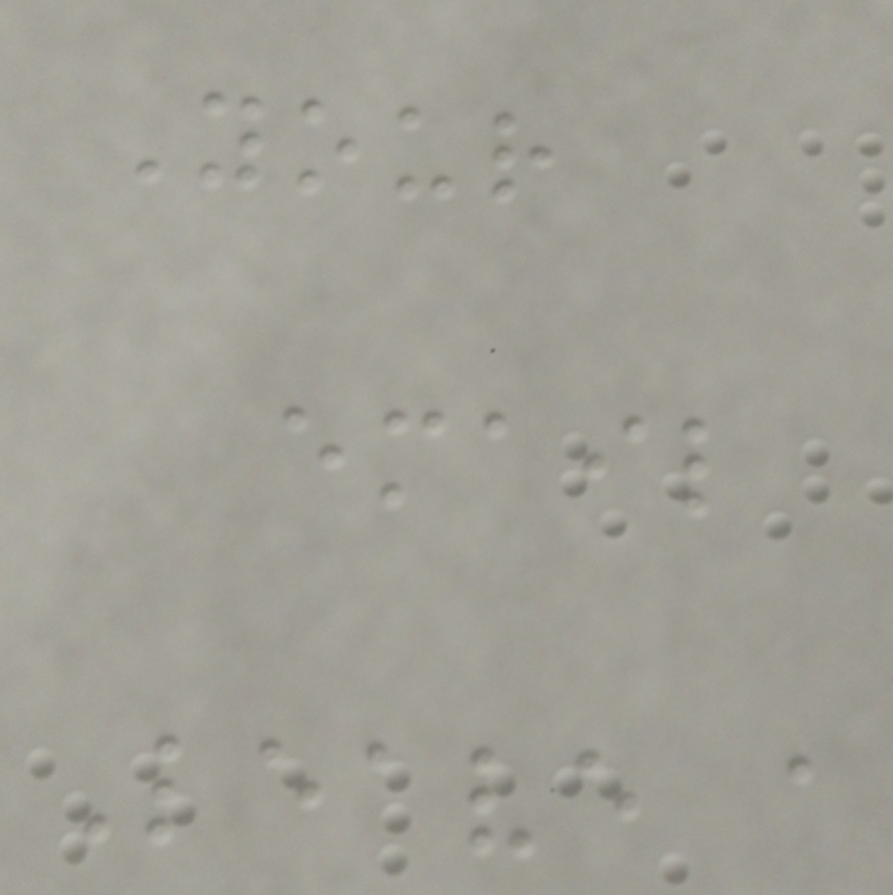Your
email
Leave a
